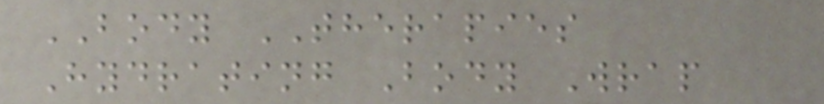BODY THERAPIES
Hydrating Body Wrap
